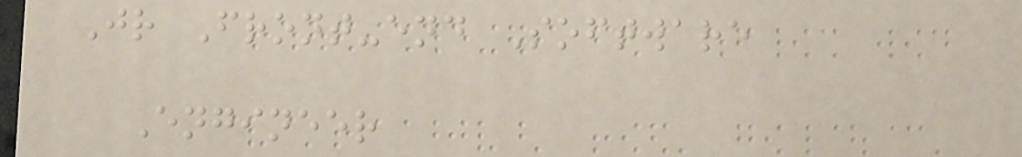Jr Front-end Software
Engineer
